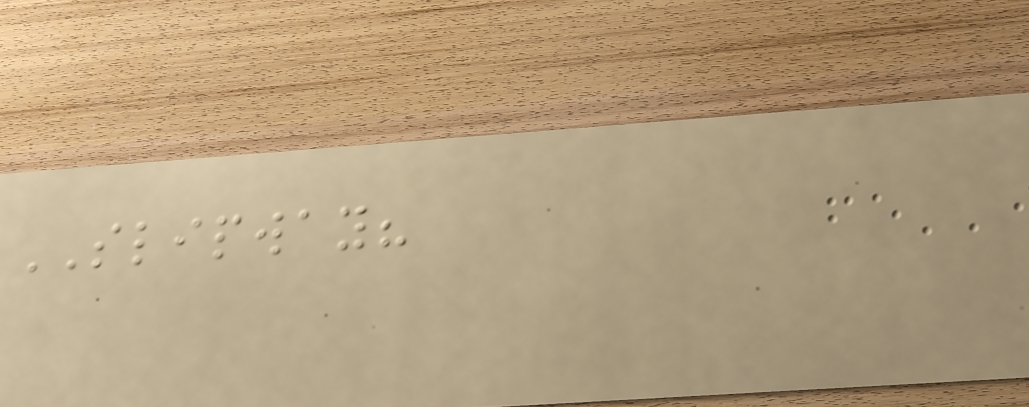SLIPWAY?
